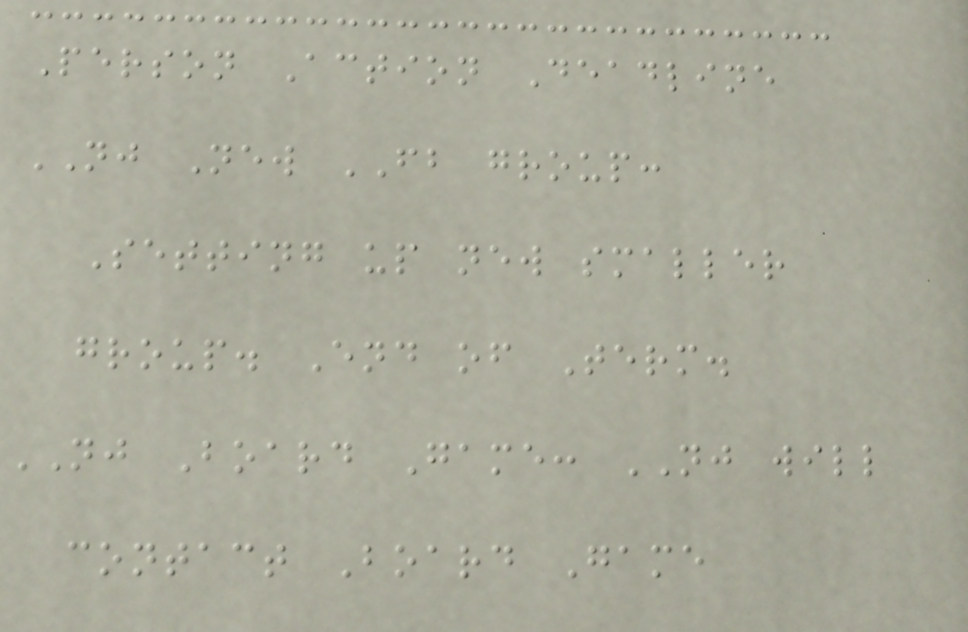Person Action Deadline
NJ New FB group:
Setting up new smaller
group. End of Term.
NJ Board Game: NJ will
contact Board Game
